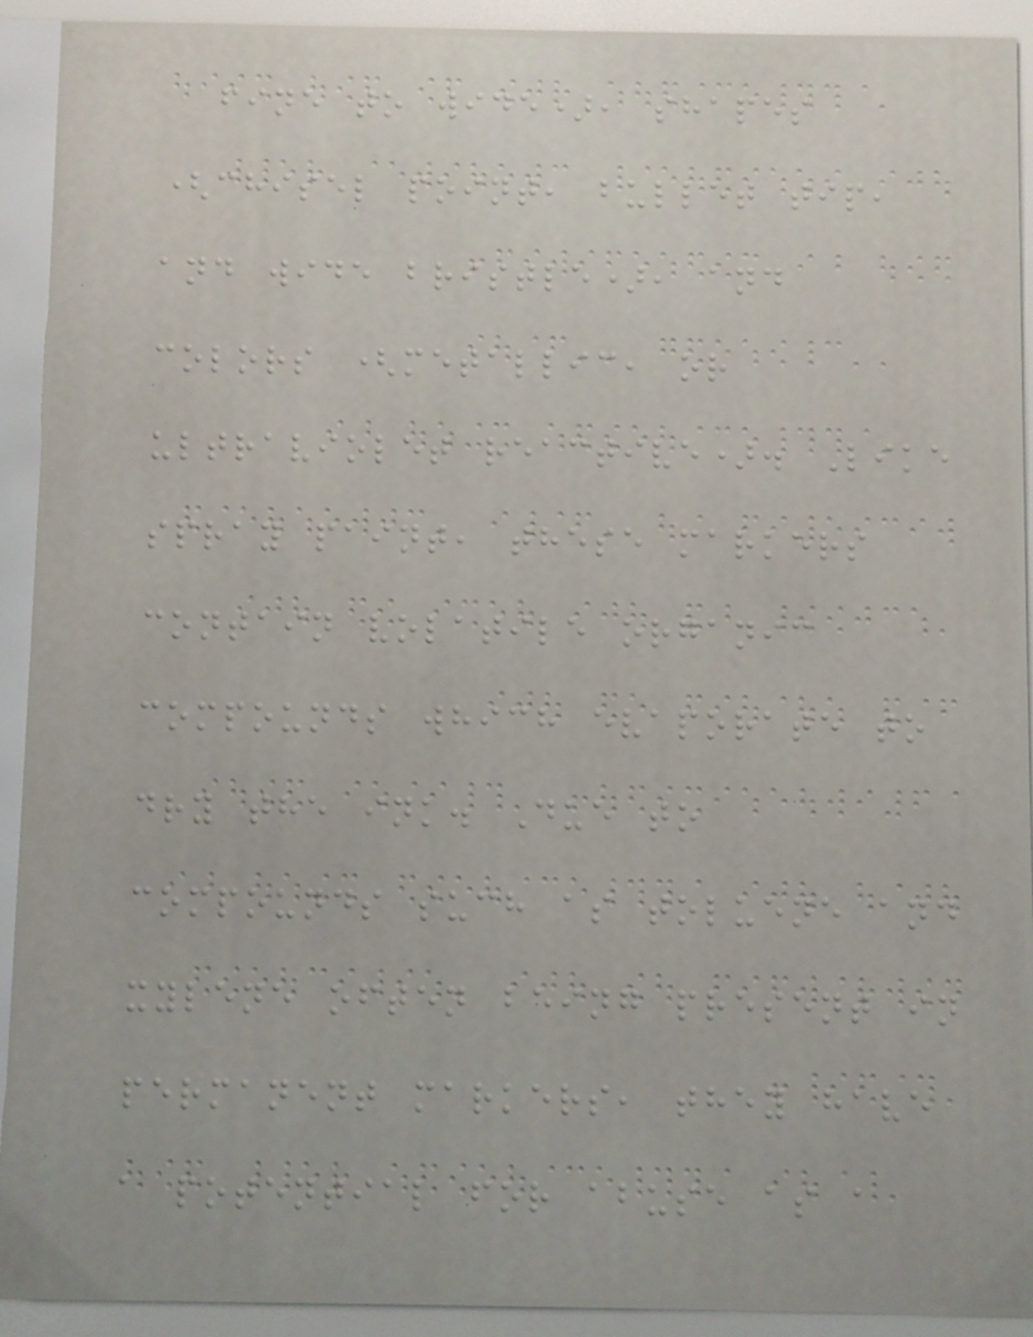fine to wide), shapes
(chisel point, bullet tip,
and wide bristle), and
colors (metallic, or
ultraviolet reactive). Like
spray paint, these markers
contain volatile organic
compounds which evaporate to
dry the ink. Due to
compounds such as toluene and
xylene often being present in
permanent markers, they have
a potential for abuse as a
